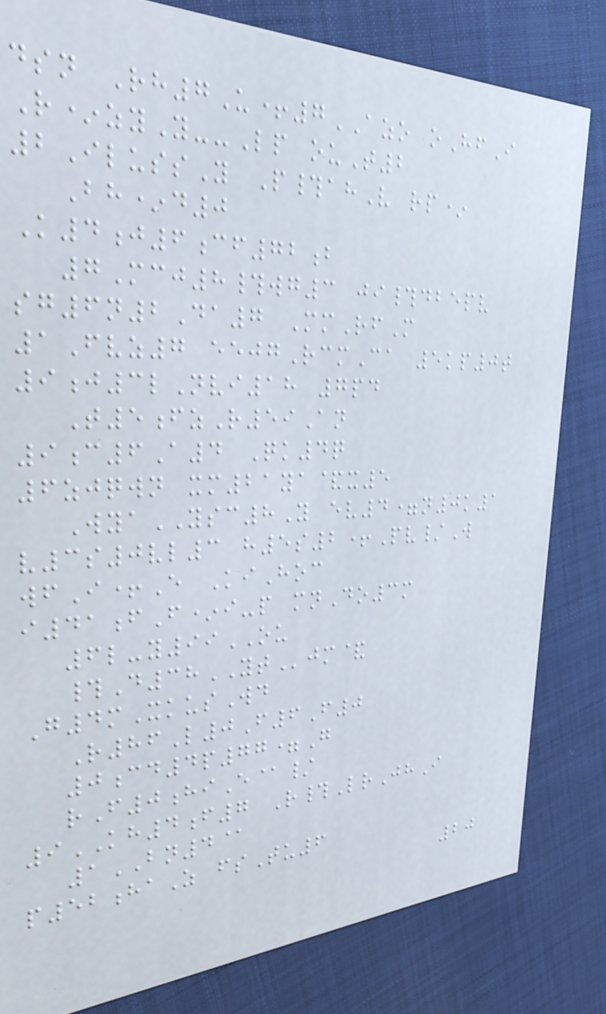dsn Rh7U+7AZO oHfI
R*zyY--Lp ouT2
2IlussY P#ahV rp*
Bh*d0
K4j6cf72b
7Mcj8#wg3 ji#dbepv
sg6n2Da7 MmRfM
1Fvz7 eejgRcmCa 5kp0t
9j3lNvi18 7pd
T5fzR59An
9c6A4 Qk4q
6zjqwn xm21ya&x5
WyaYSC8Y ev4=n0k1
v3s0vl3 h5s2+Pv/W
wfI+E KiHoc
i41fF*i-p mnDo3m
6l-y99OU
#D38YTjm&
G4mXkusWd
R86L0F6F0
0cd4p77=G
rF0hiE@/
9KH4f7 R#LrJhI
1BN4@
p52haZ fsTu6
20
